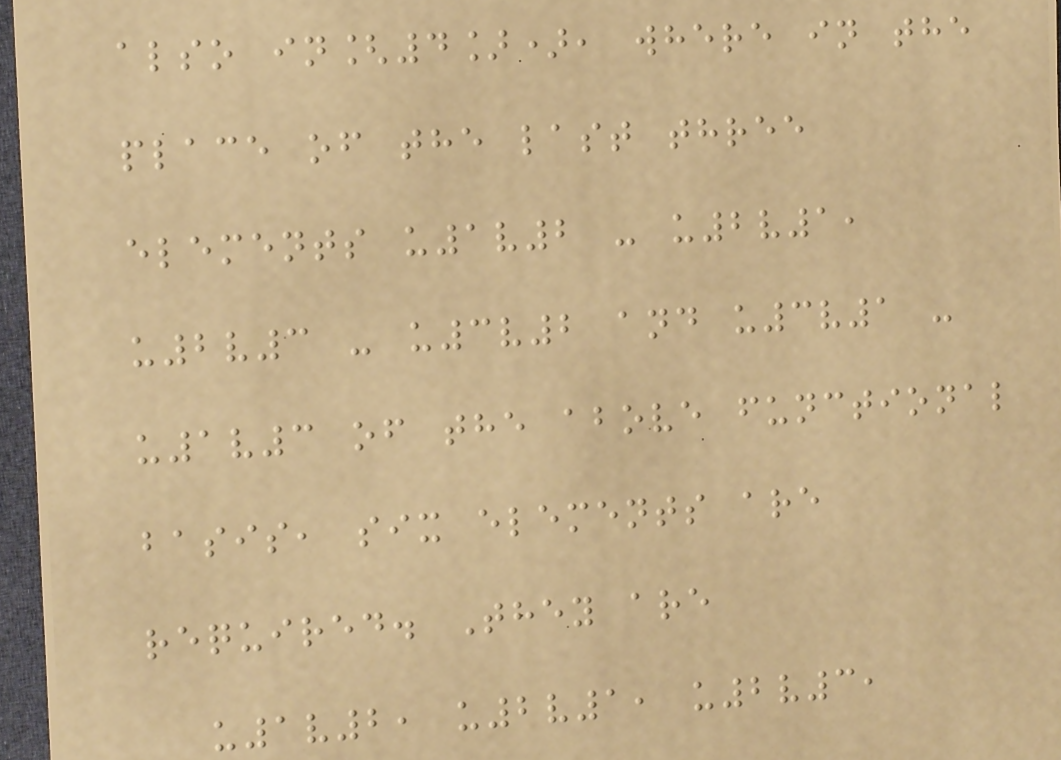also in[4]), where in the
place of the last three
elements u1v2 - u2v1,
u2v3 - u3v2 and u3v1 -
u1v3 of the above functional
basis, six elements are
required. They are
u1v2, u2v1, u2v3,
